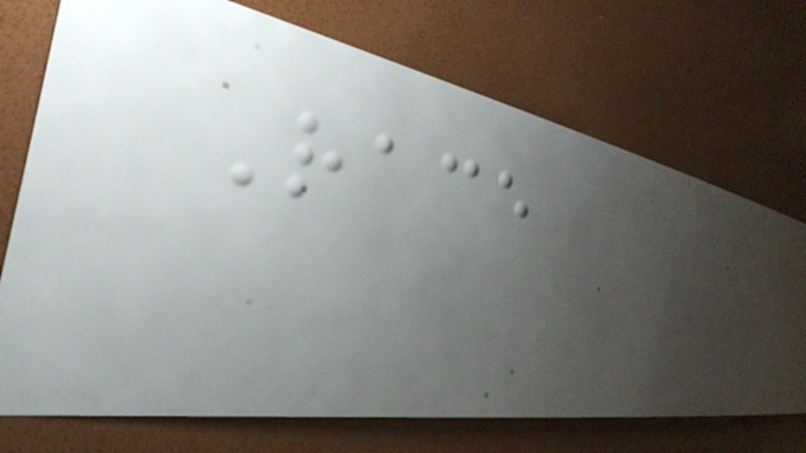Race
